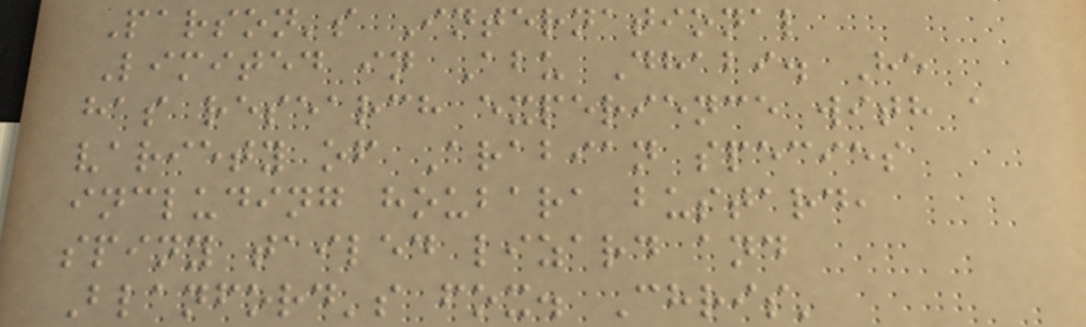Parson's International
Limited in Abu Dhabi. He
has research experience with a
variety of Arabian species
including houbara bustard,
spiny tailed lizard and
Blanford's fox. Chris'
